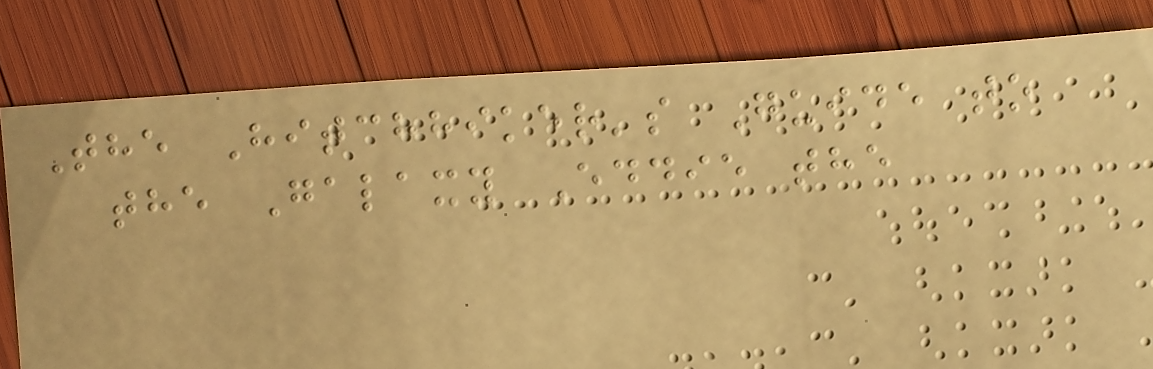The Hitchhiker's Guide to
the Galaxy Eddie the
